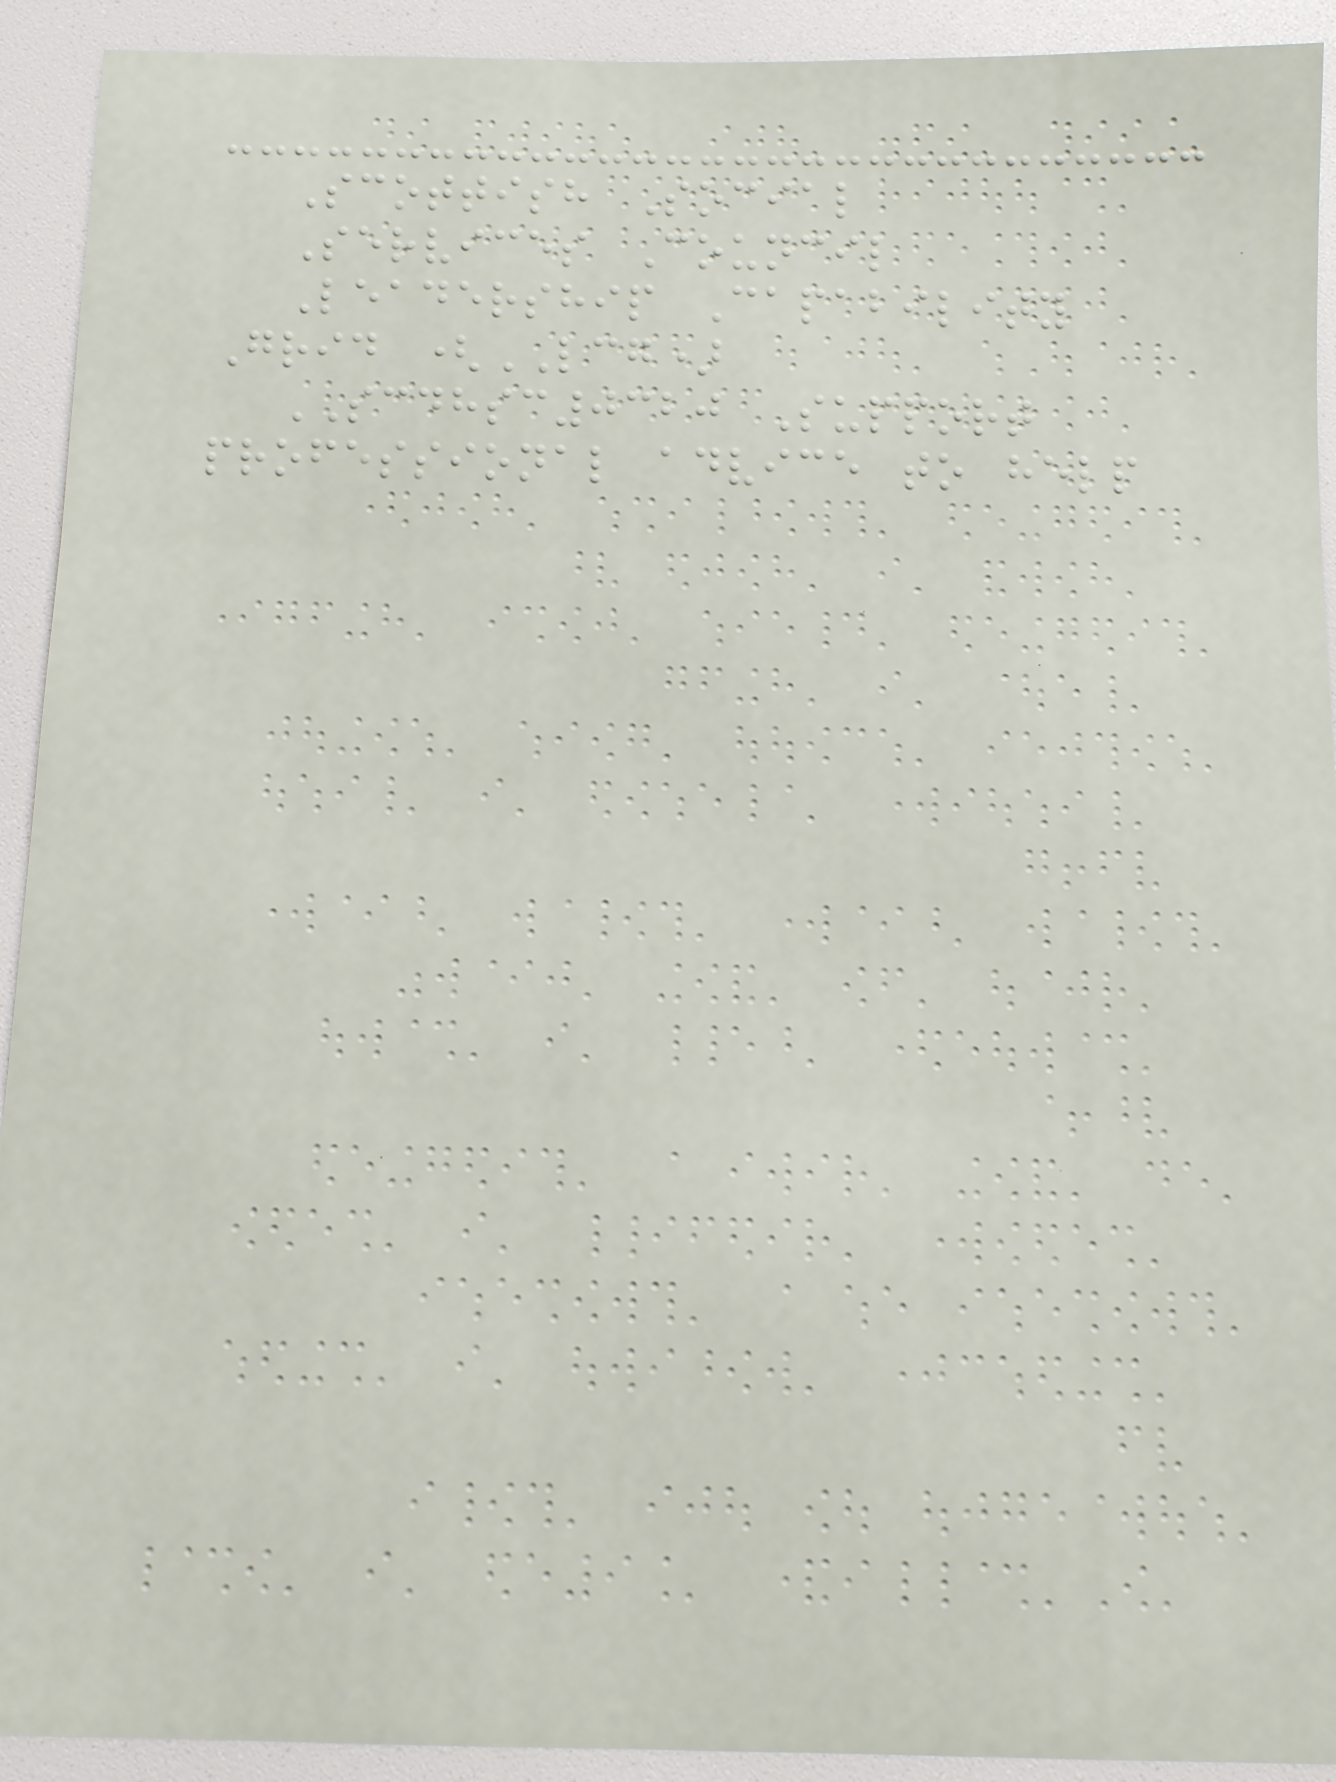Scottish Social
Services Council
Leadership Capability
Grid (LCG)
SCDHSC0320 Support
professional advice to help
